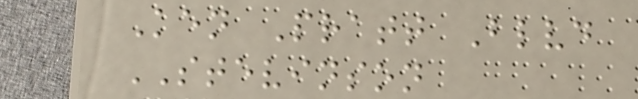Ken Pratt Blvd
STEVINSON
